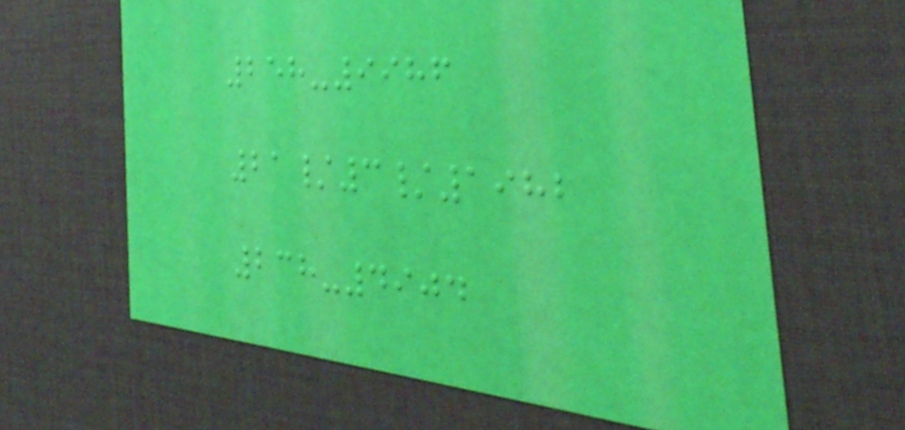258-9986
21/3/1982
238-4904
